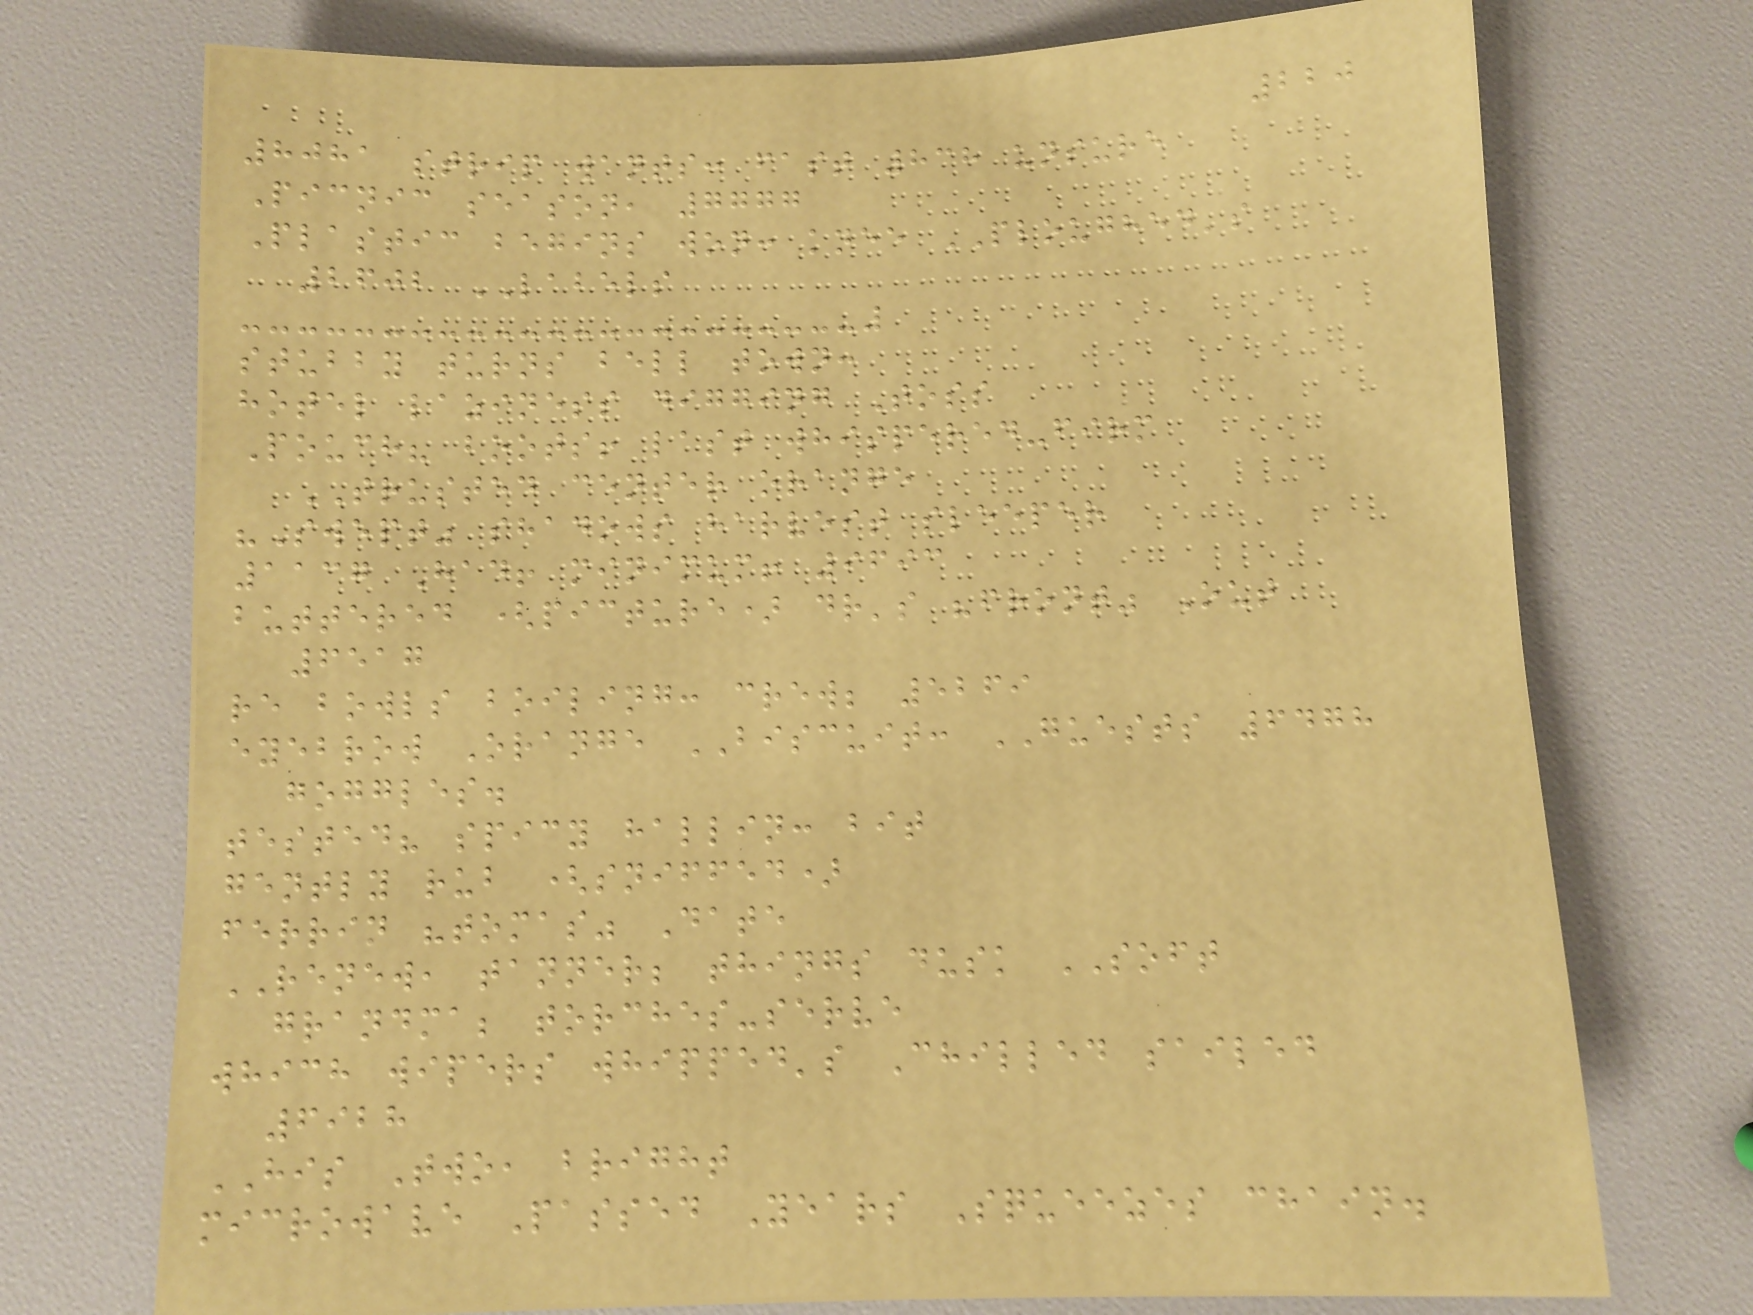220
8081 strip wants: fast 838 unsure
Picnic season, 7777
Plastic begins won: knee PLOUGHED's
2602 LABELS
stubby turns bell town:
hotel laziness digging Toss
Pouch? boots! last whispered-firm
TRUSTED center orange
"Swept" shadows harvest sleeper
1137 Had! minimum! 9693
buttered (picture) dr's "front" Out
6517
re bowls boiling: crew; 5269
eyebrow Orange BISCUIT: GUESTS 6478
goggles.
tested? spicy hallin: bit
gently rub (sniffed)
ferrin "tomas" Date
RENEW, tanner; things dusk SOFT
grandma; torches-serve
which wipers whipped's Chilled sailed
6928
HIS Two, bright
microwave Passed Years Squeezes chain.
